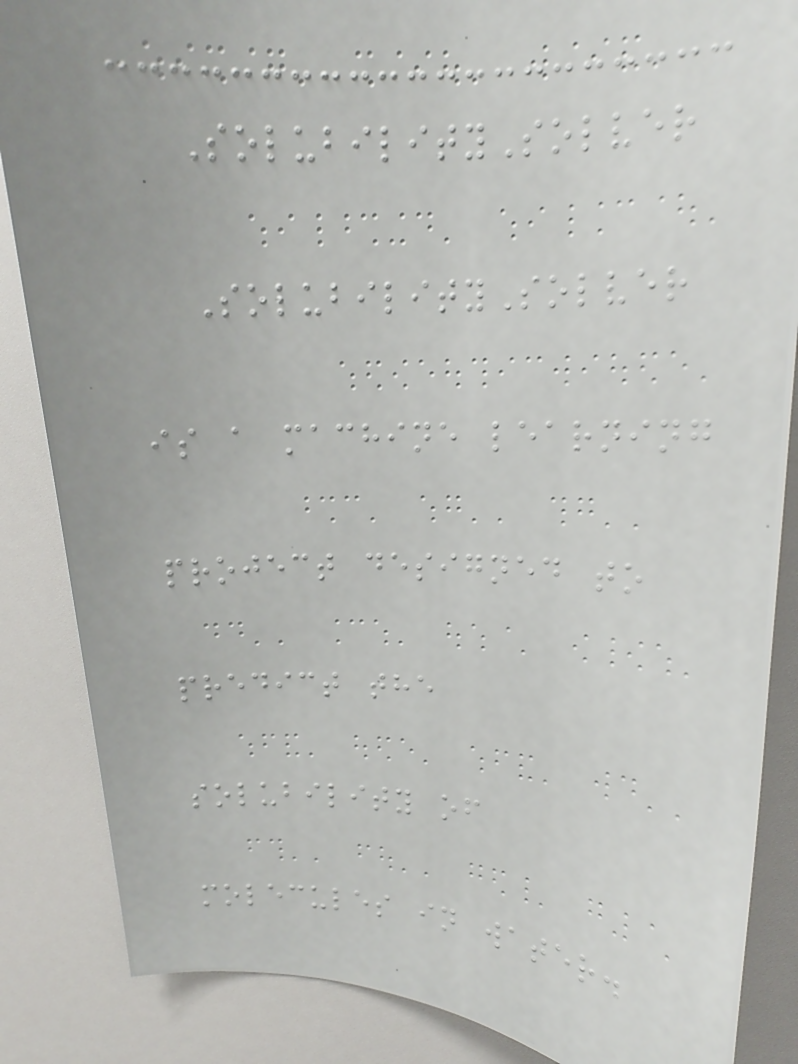SolubilitySolver
SolubilitySolver
is a machine learning
project designed to
predict the
solubility of
molecules in water.
